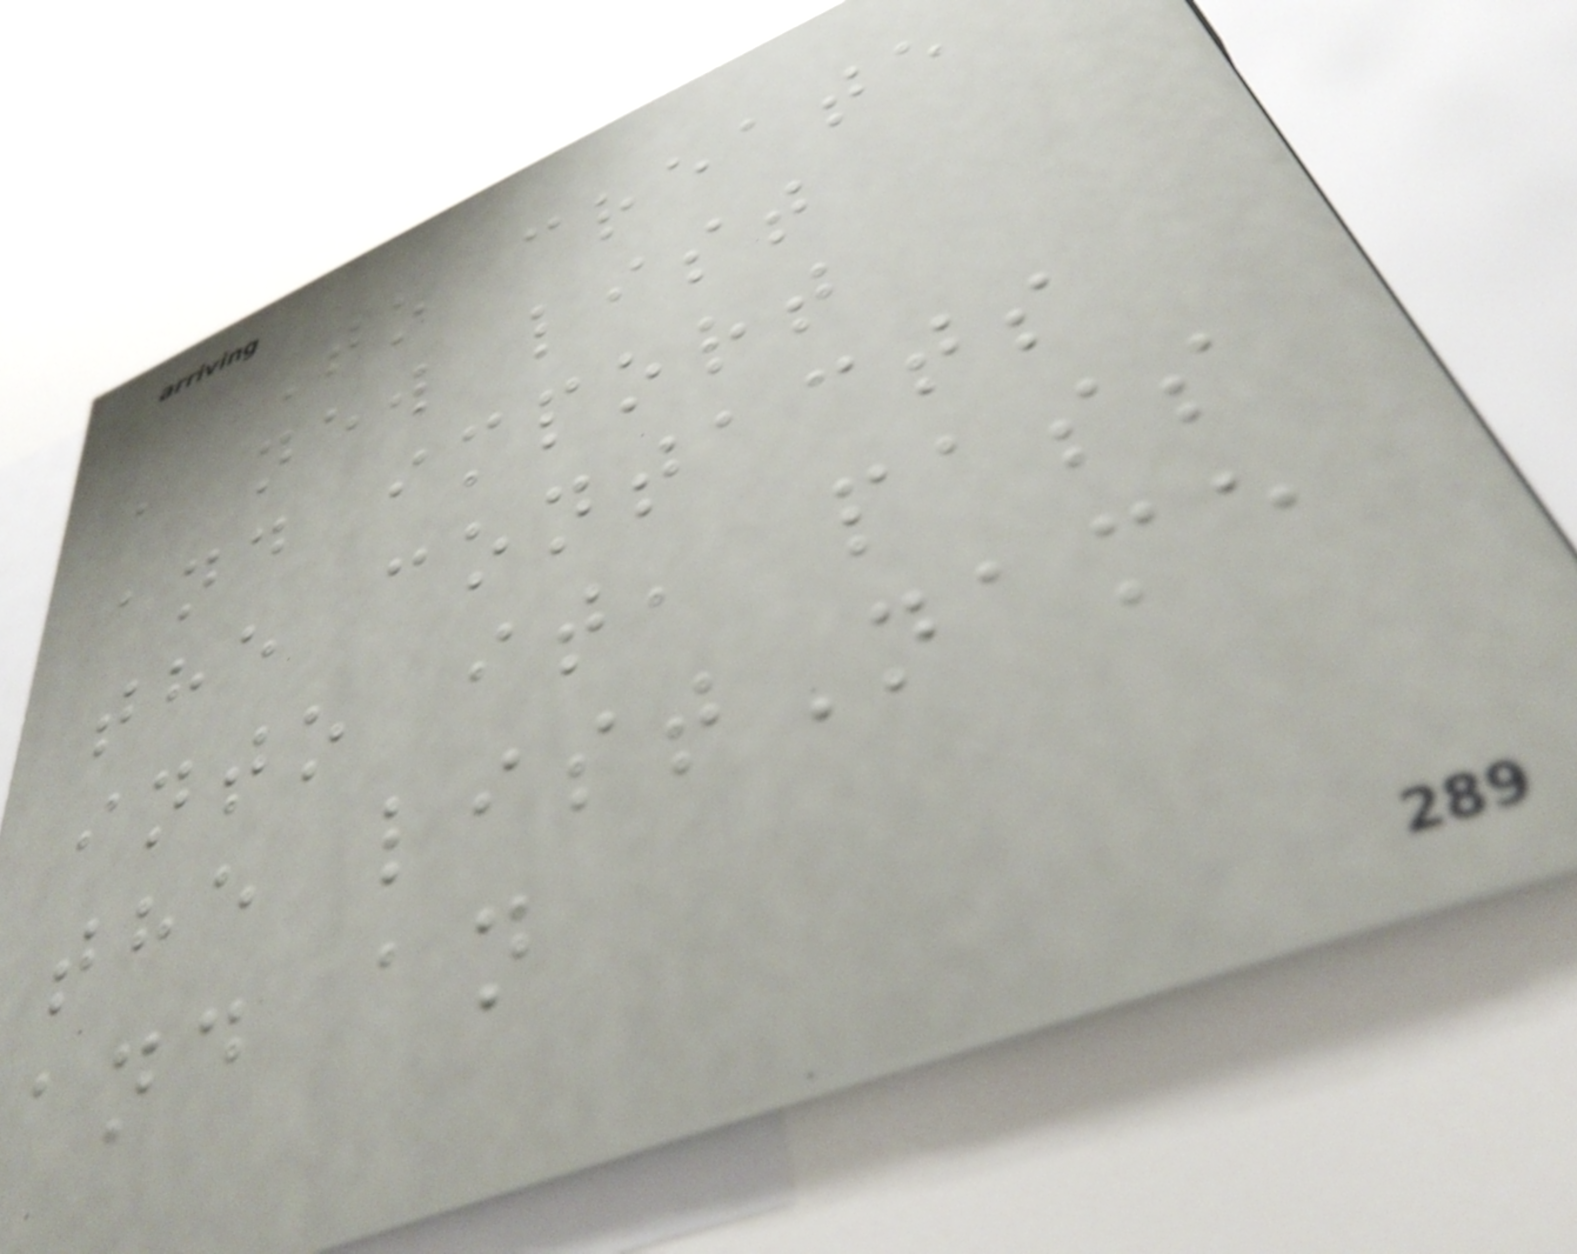To create
a new list
and import
the contacts
into it, pass
the listName
and an
